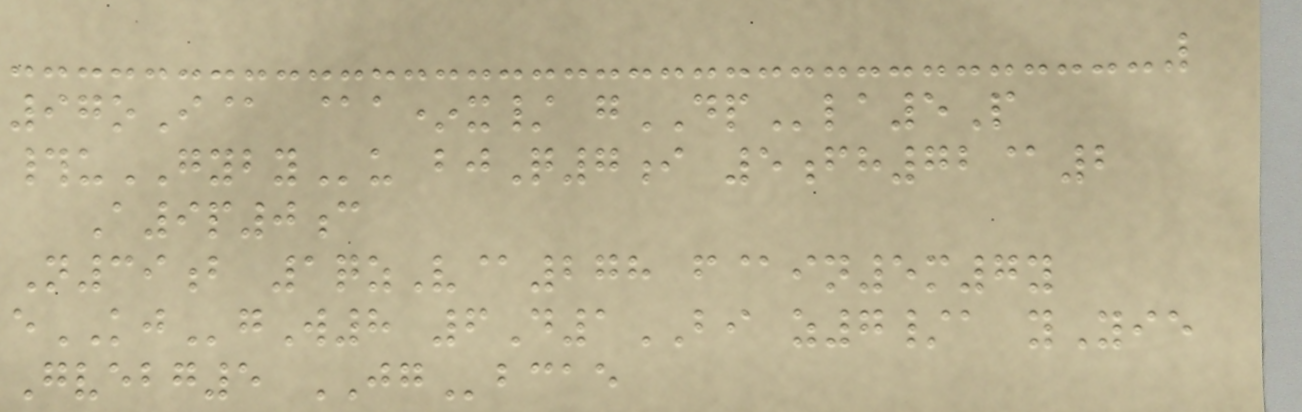97oI@ @a*x/ gDPla5P
#uGYBYu bjQ7i 5fh72@2
A9p0c
N39b 1qzV@278 f@in5m7y
eKJgW8 6D1BI z7/a yYie
Gvebg5 JGbcae
